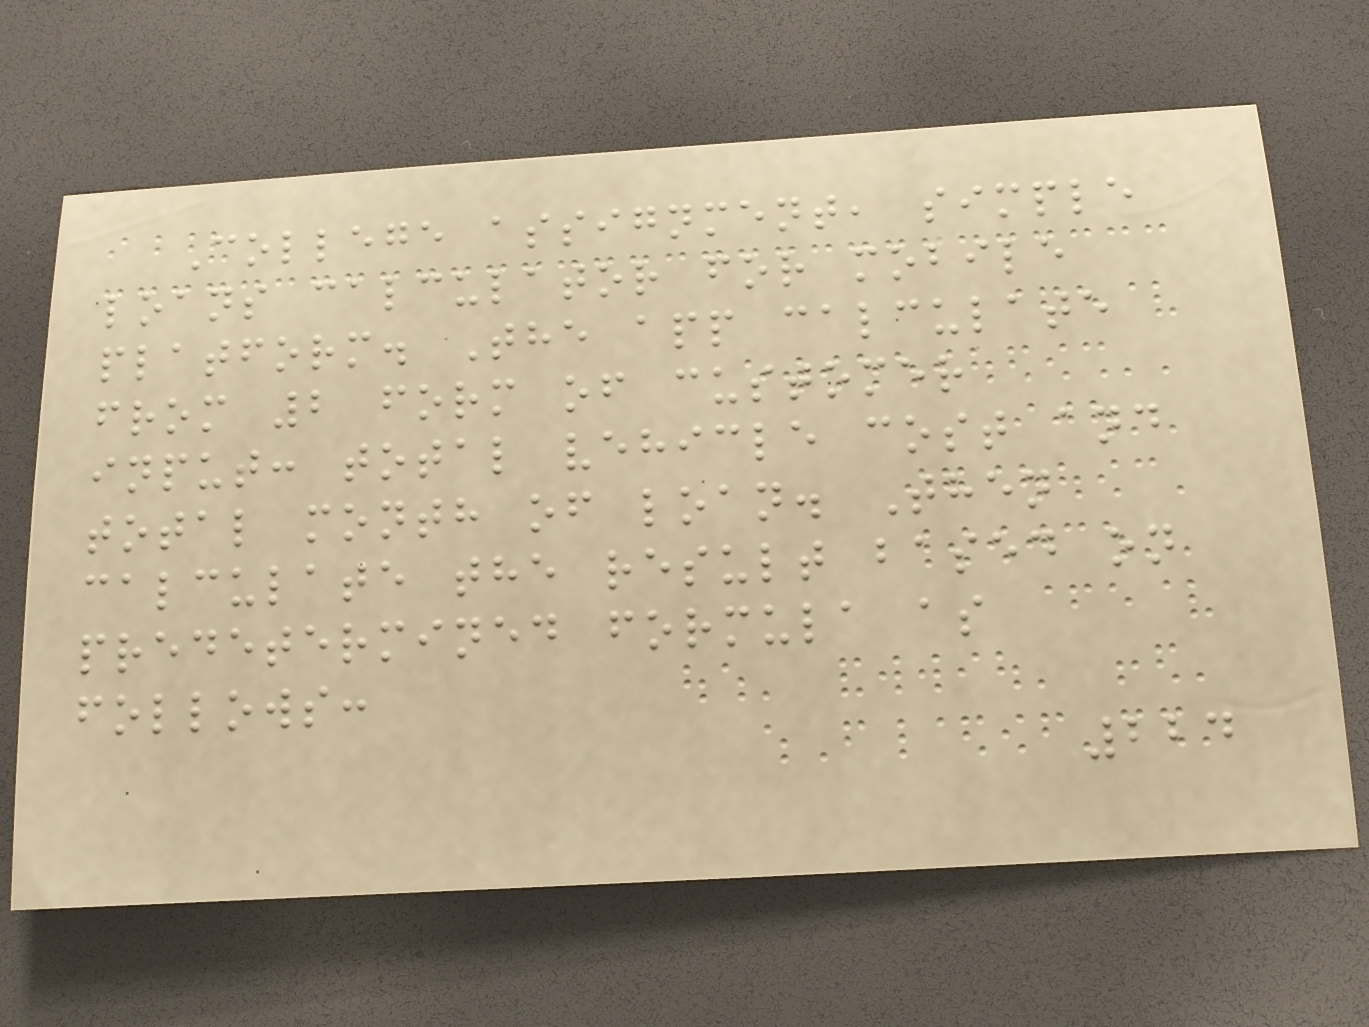College assignment, simple
loans calculator for mobile
platform. The app calculate
from 2 form of customer
input: total vehicle cost and
total month of loan. Then
calculate the result based on
predetermined formula as
follows:
224
